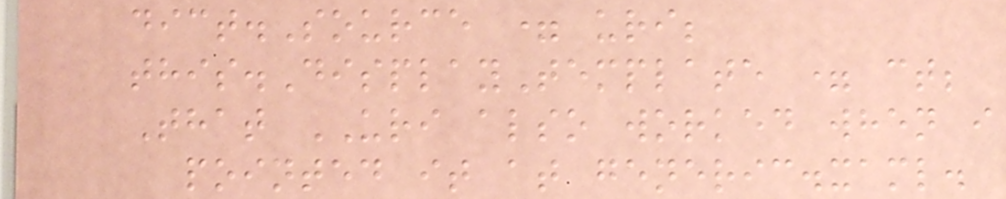dict.Source = uri;
this.DisplayTemplate = ct;
That URI also worked when i
pointed it at generic.xaml.
